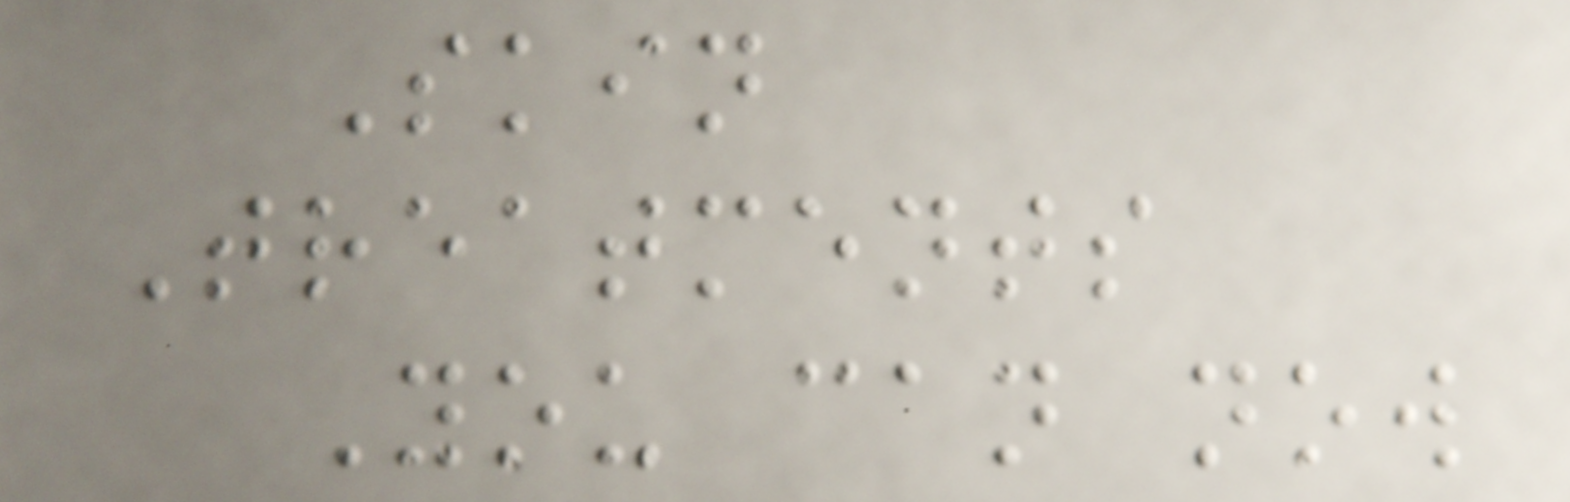Skin
Treatments
You can now
